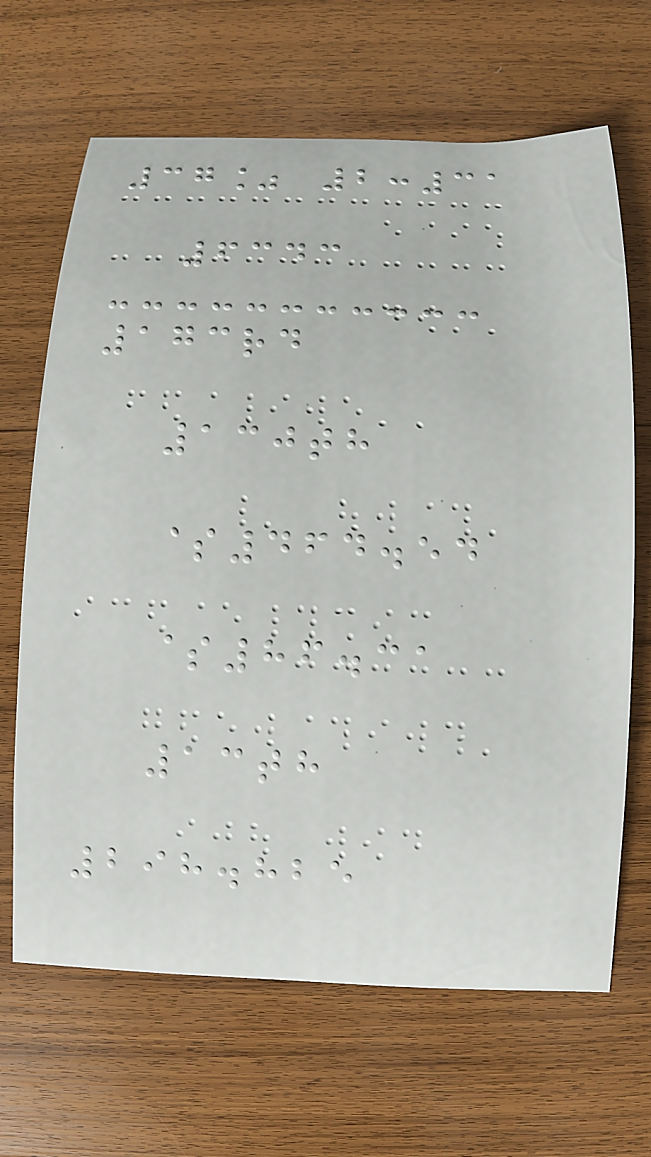37% 2:31
6343
173rd
130th
$464.54
$86.31
13th
298.825
